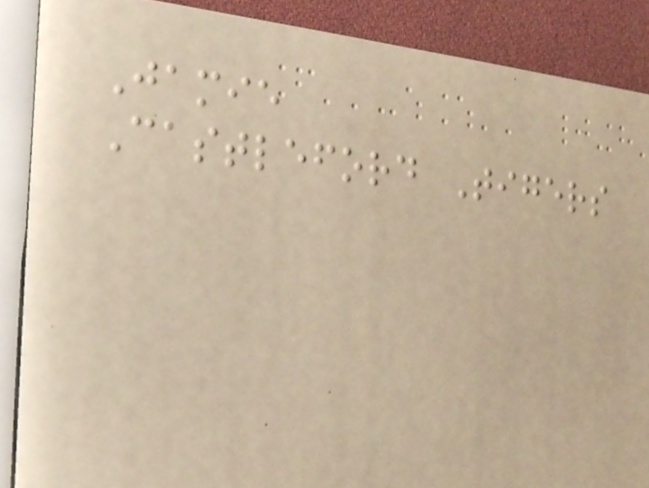Jamie
Castleford Tigers
